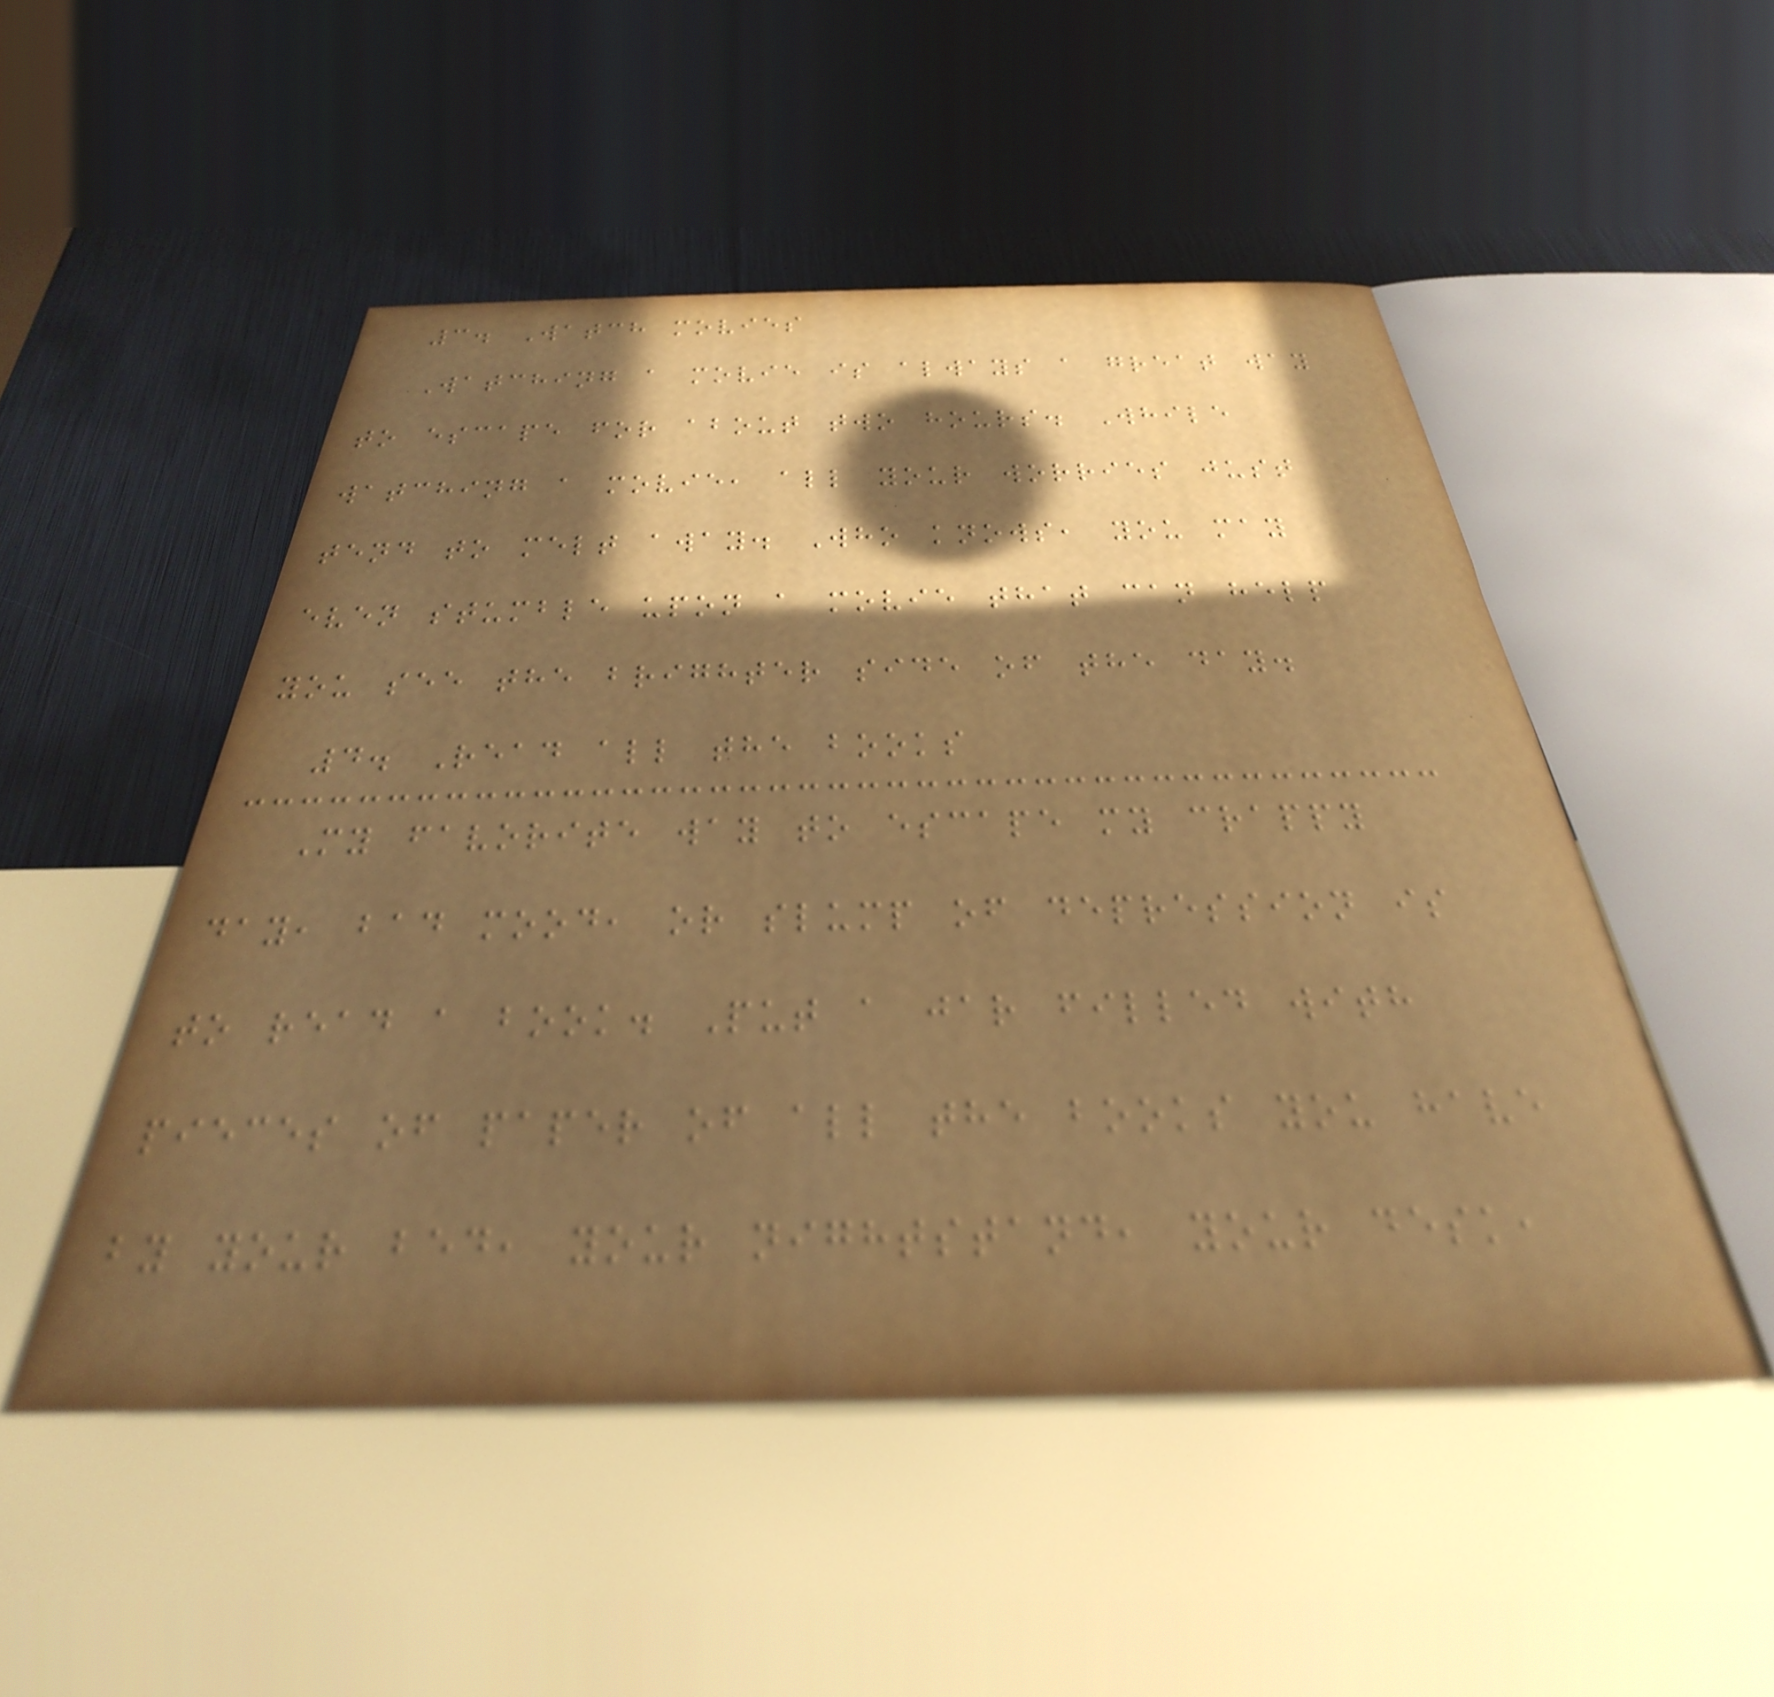3. Watch movies
Watching a movie is always a great way
to escape for about two hours. While
watching a movie, all your worries just
tend to melt away. Who knows, you may
even stumble upon a movie that can help
you see the brighter side of the day.
4. Read all the books
My favorite way to escape my crappy
day, bad mood, or slump of depression is
to read a book. Put a jar filled with
pieces of paper of all the books you have
by your bed, your nightstand, your desk,
